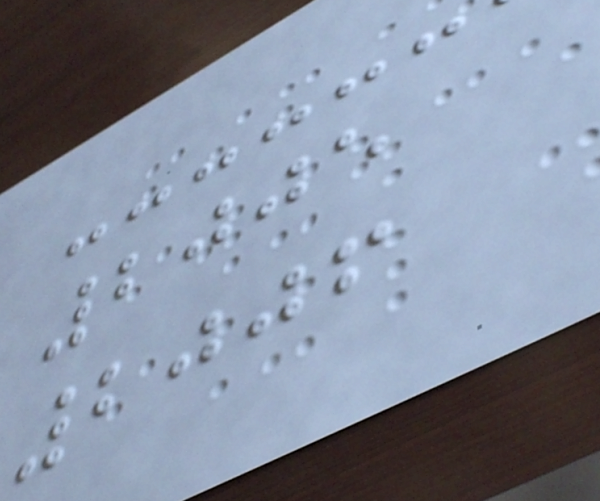2005
2006
